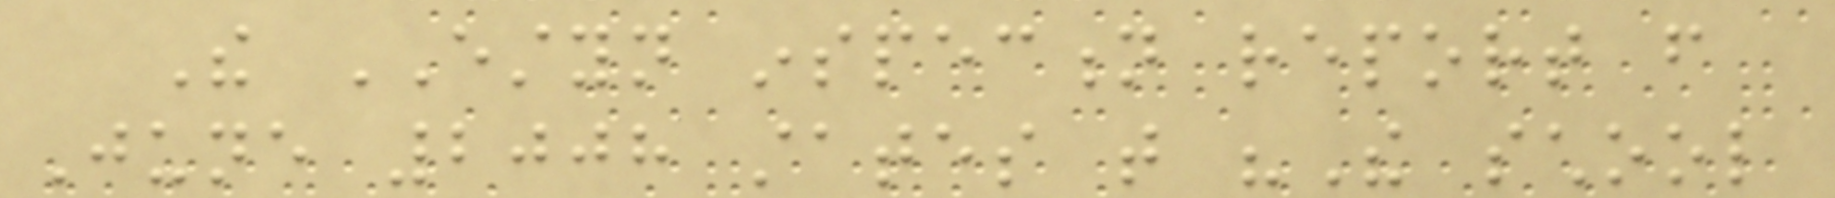The ESTYN inspection report from
June 2008 states that "The school
